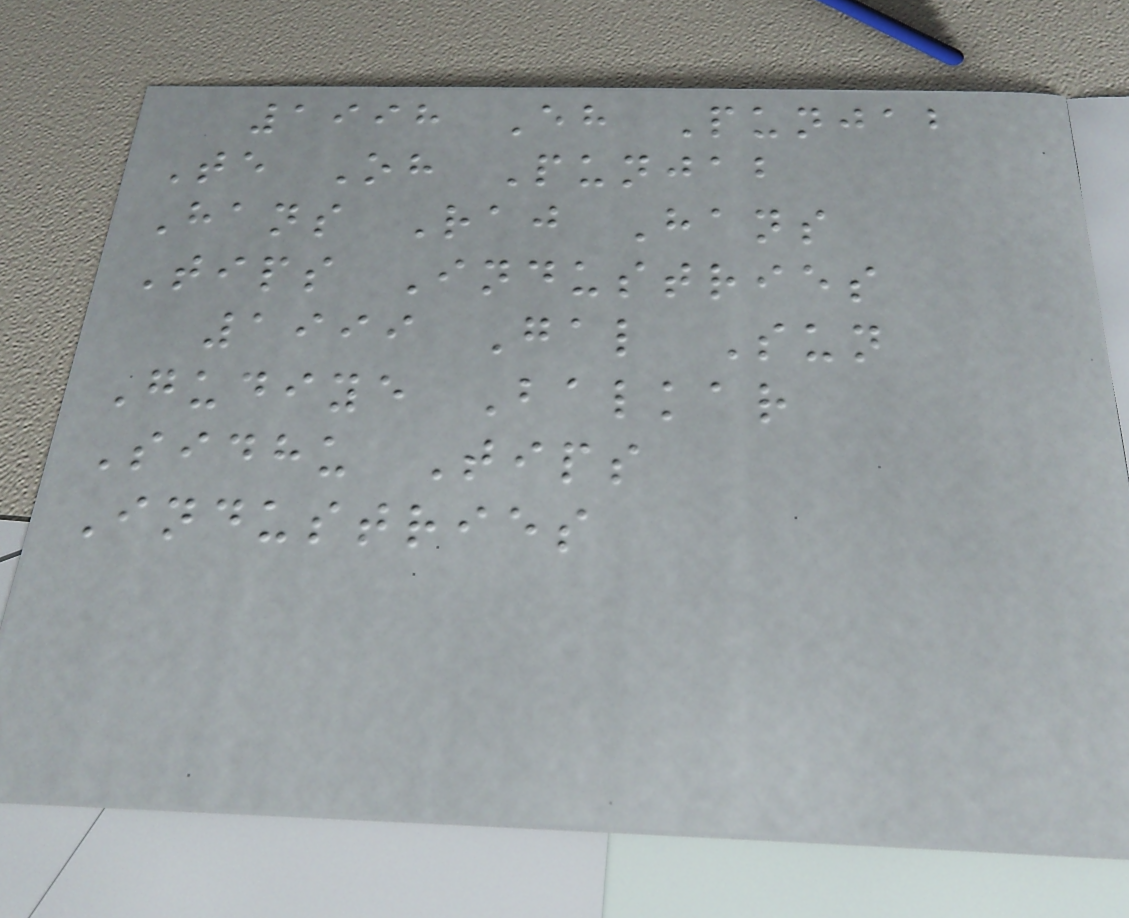1998 Eh Punjab
Te Oh Punjab
Hans Raj Hans
Tips Industries
1999 Gal Sun
Gudiye Balkar
Sidhu Tips
Industries
